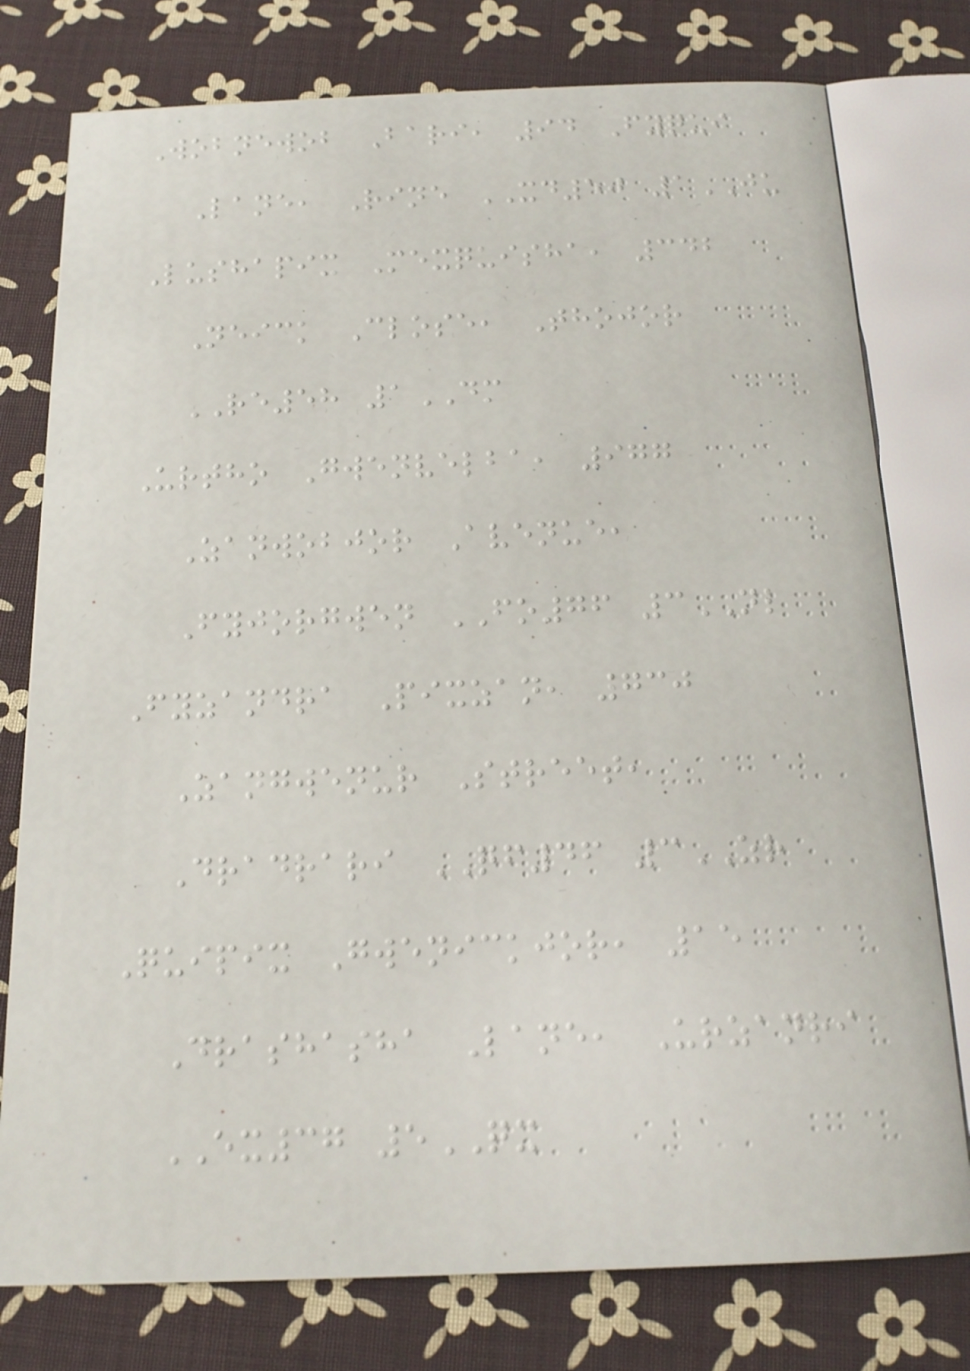Wobnewob Bari, 94 Fyqui
Lane, Rine XD50 1JU
Lushapix Mexquisha, 342
Neick Close, Thojor
RE58 1DM
Urtho Gwenvelba, 977
Zanwobjor Avenue,
Fyjorgwen FO76 3NL
Fyzandra Pixzan, 730
Zangwenur Street,
Dradrari QF46 3ZR
Quipix Gwenickjor, 15
Drashasha Lane, Urzanri
EX37 5QX
